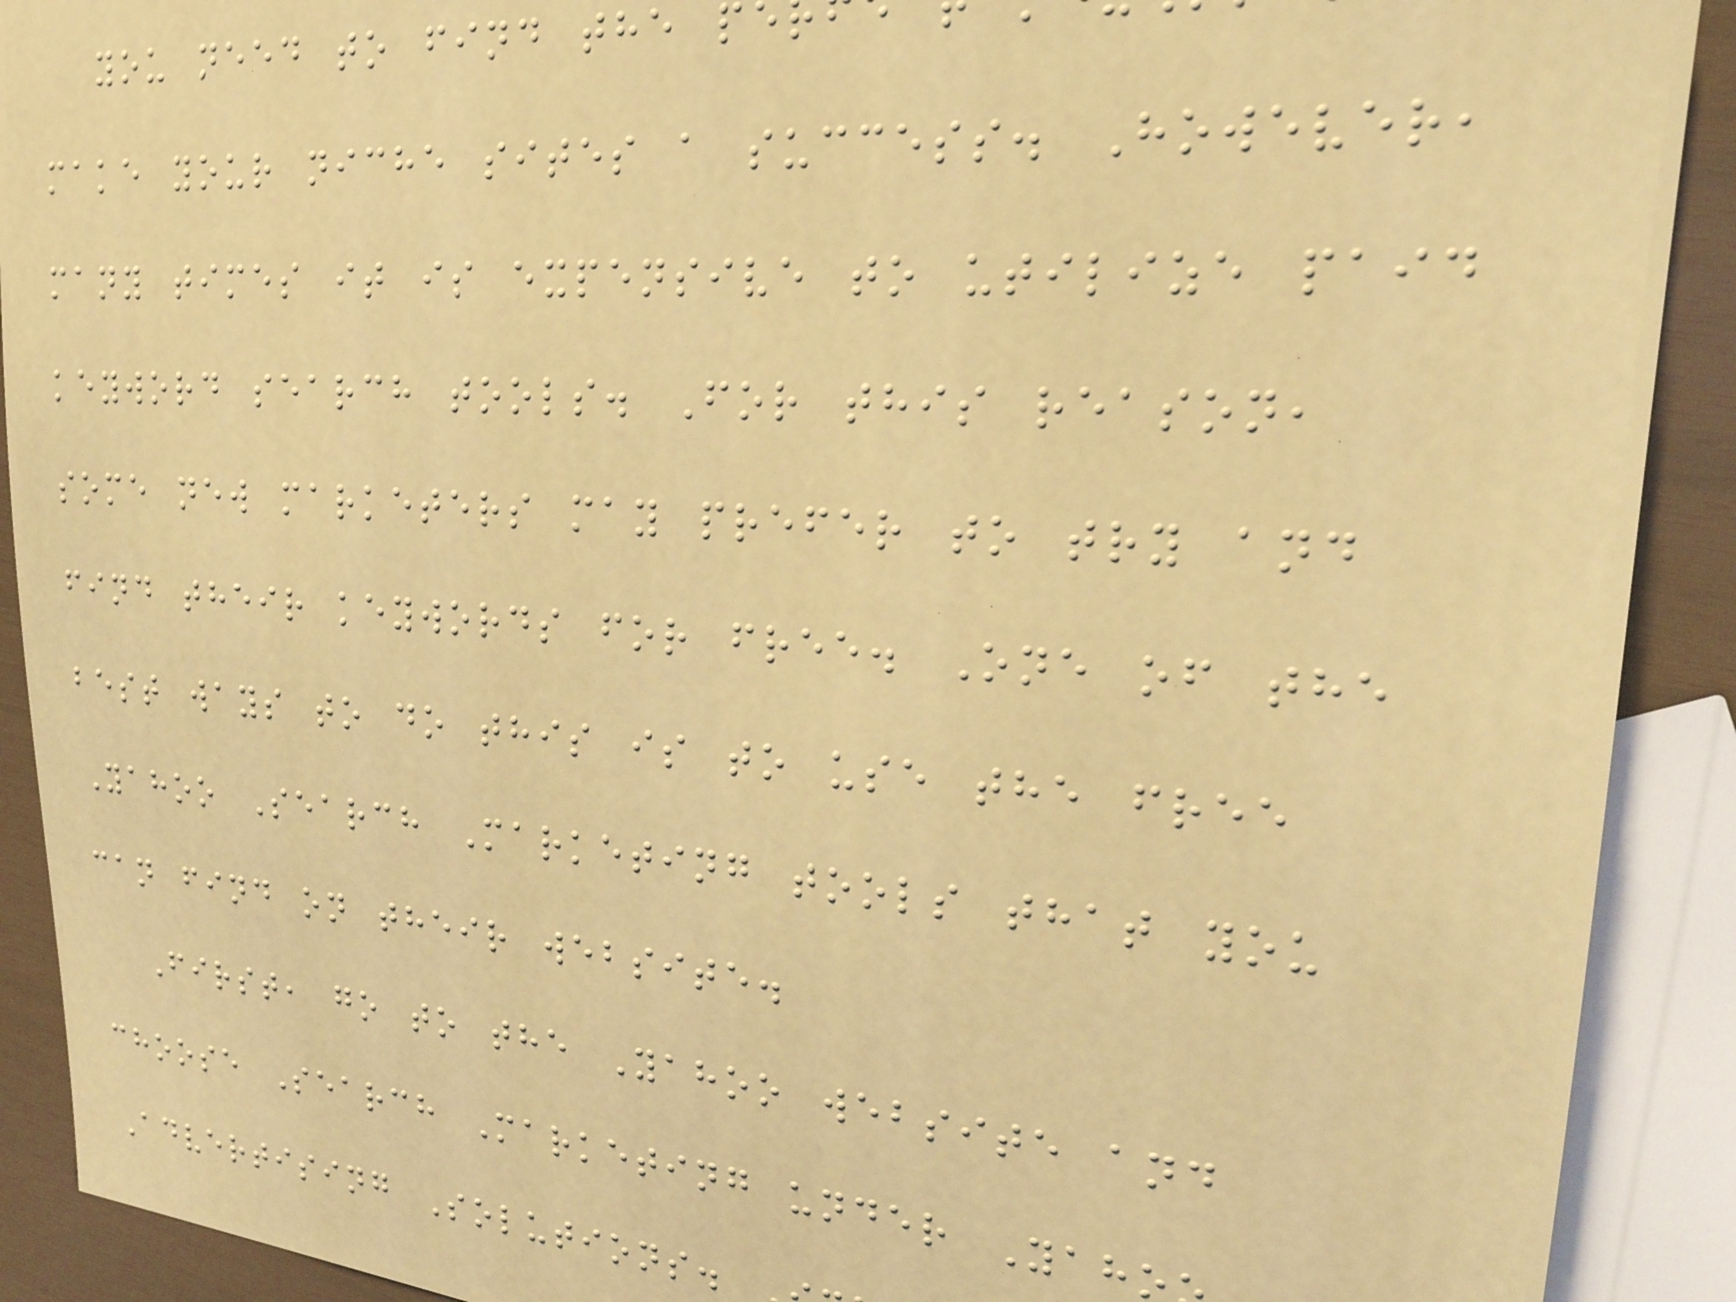you need to find the p
make your niche sites a success. However,
many times it is expensive to utilize paid
keyword search tools. For this reason,
some new marketers may prefer to try and
find their keywords for free. One of the
best ways to do this is to use the free
Yahoo Search Marketing tools that you
can find on their website.
First, go to the Yahoo website and
choose Search Marketing under Yah
Advertising Solutions.
